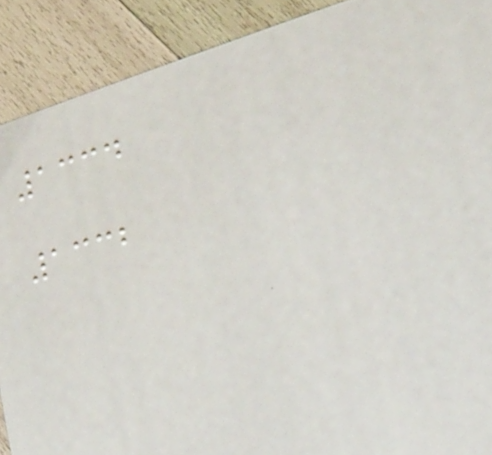1334
1332
